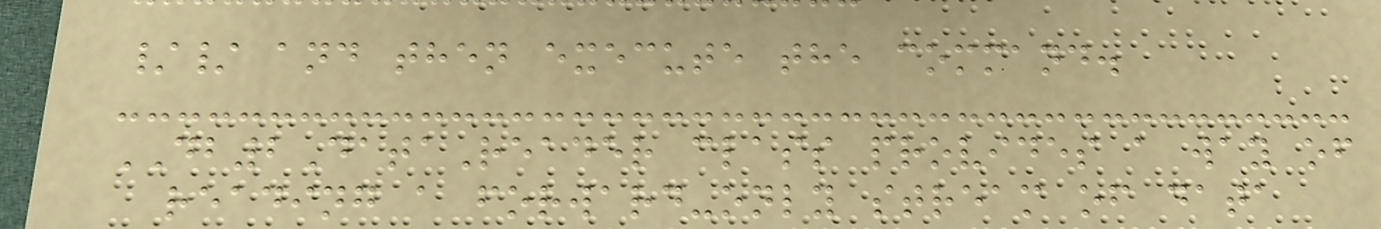// and then execute the command.
DB2DataReader class provides a way of
reading a forward-only stream of data
